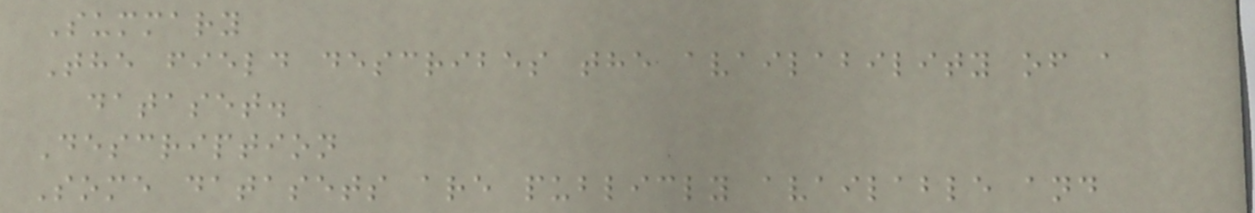Summary
The field describes the availability of a
dataset.
Description
Some datasets are publicly available and
